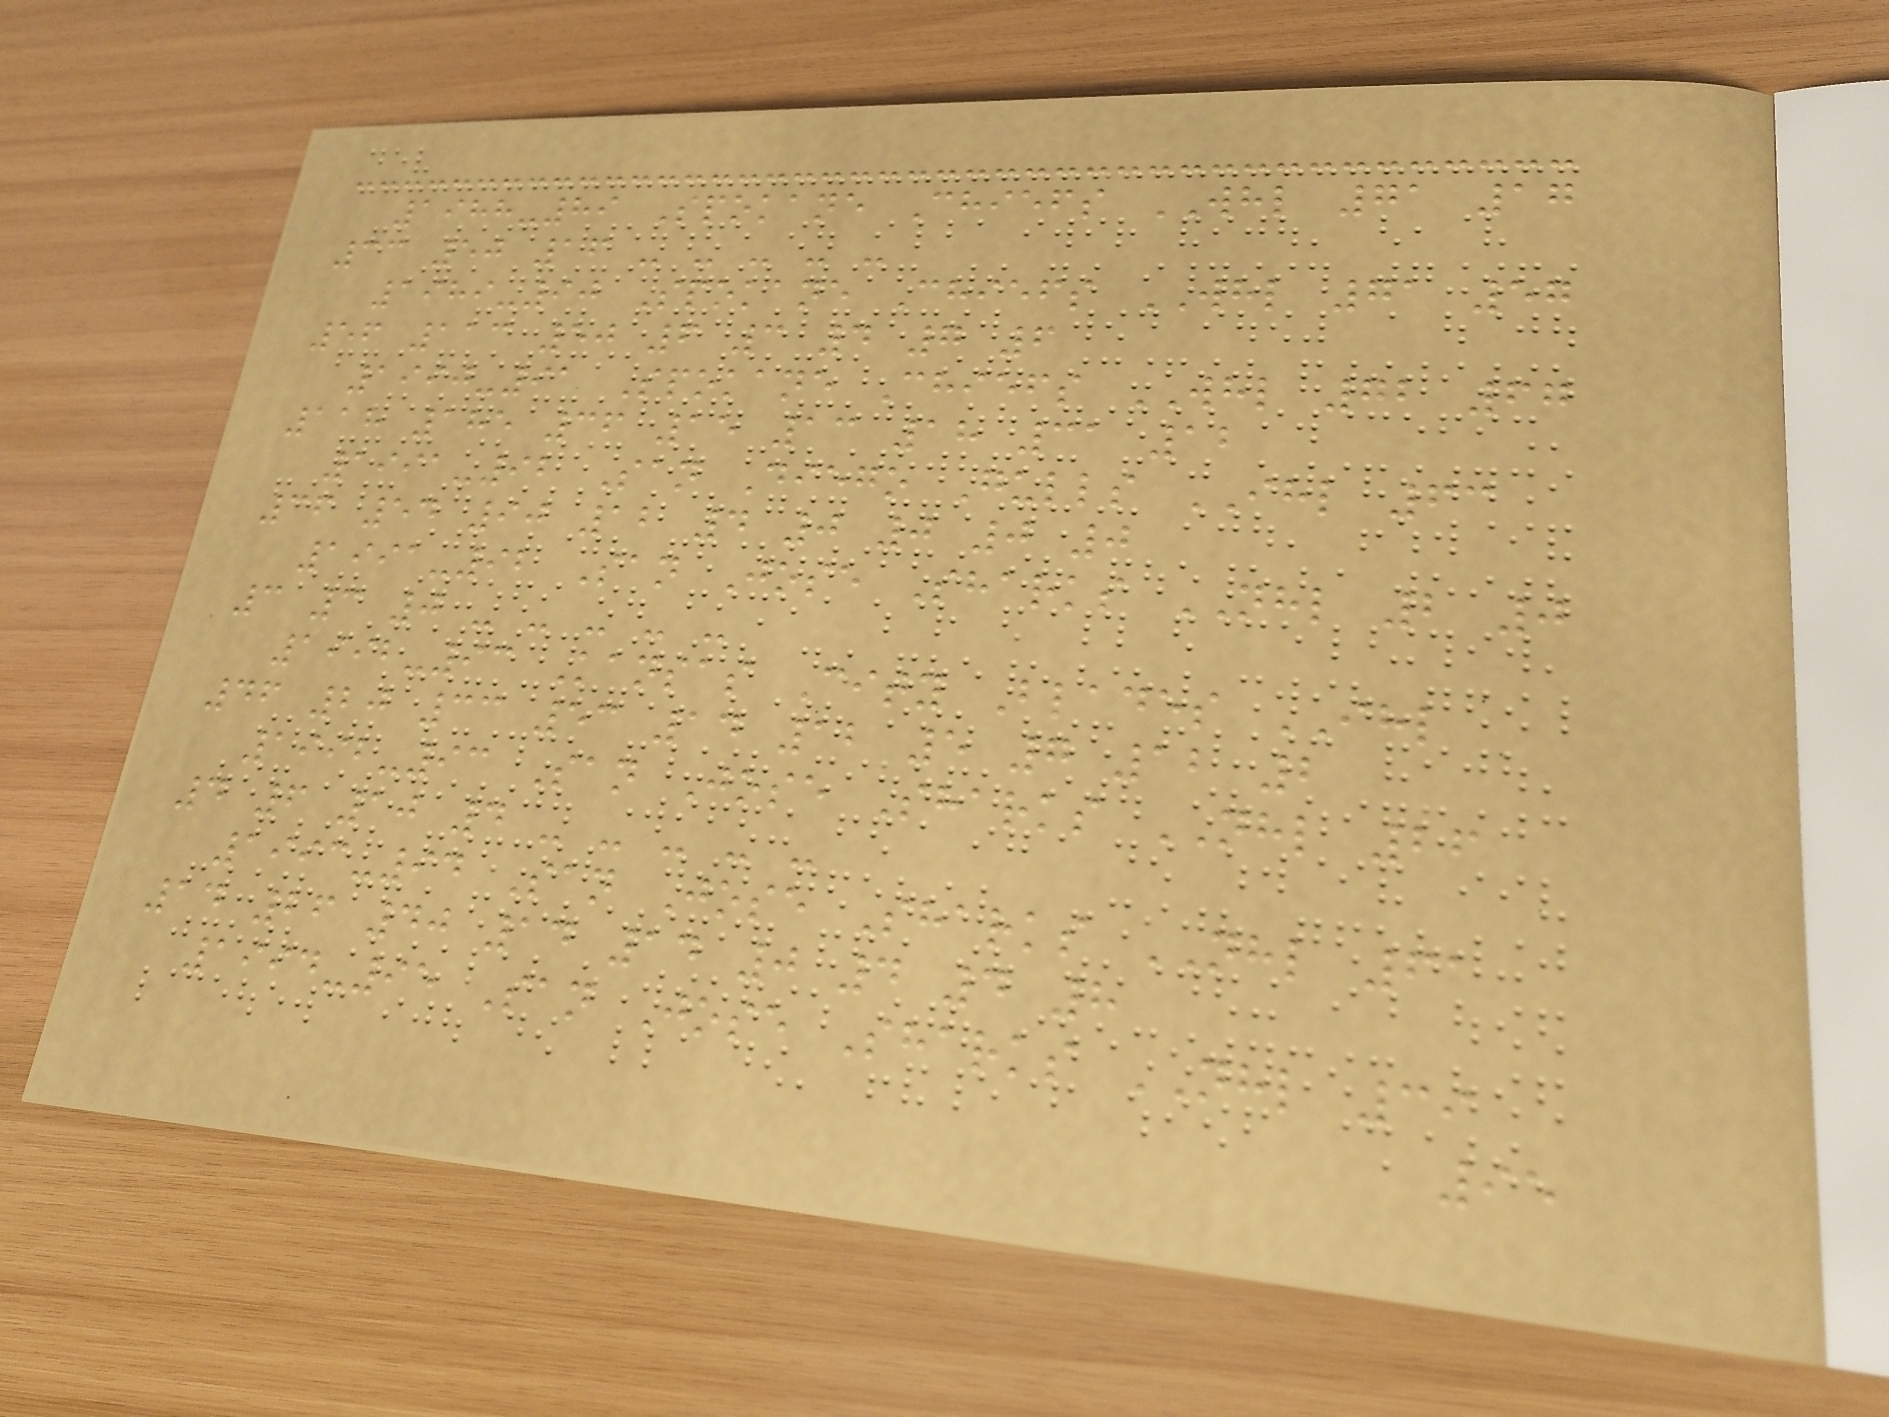1988-89 Spokane Chiefs WHL 71 17
33 50 16 - - - - -
1989-90 Spokane Chiefs WHL 71 57
56 113 50 6 3 4 7 6
1990-91 Spokane Chiefs WHL 72 67
118 185 36 15 13 18 31 12
1991-92 San Diego Gulls IHL 63
36 54 90 12 4 0 0 0 0
1991-92 San Jose Sharks NHL 2 0
3 3 0 - - - - -
1992-93 Kansas City Blades IHL
46 20 33 53 14 12 5 7 12 2
1992-93 San Jose Sharks NHL 26
4 6 10 4 - - - - -
1993-94 San Jose Sharks NHL 61
14 26 40 14 14 0 4 4 8
1994-95 San Jose Sharks NHL 39
95
